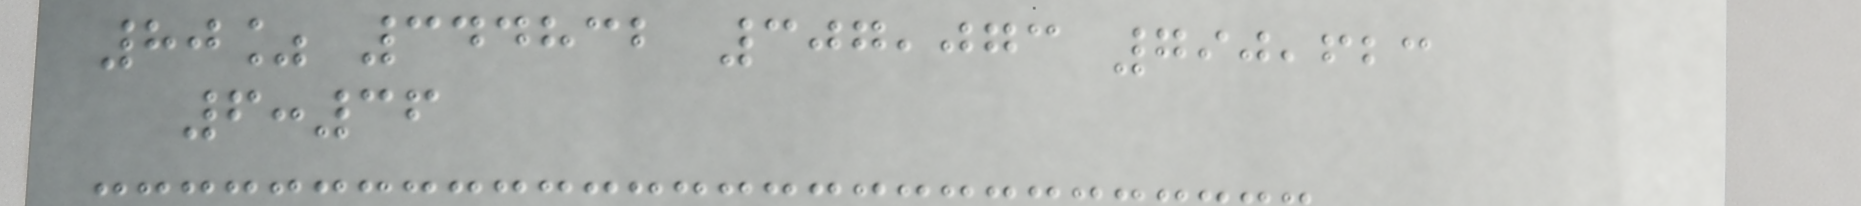80% 344832 307,073 790,623
6:36
